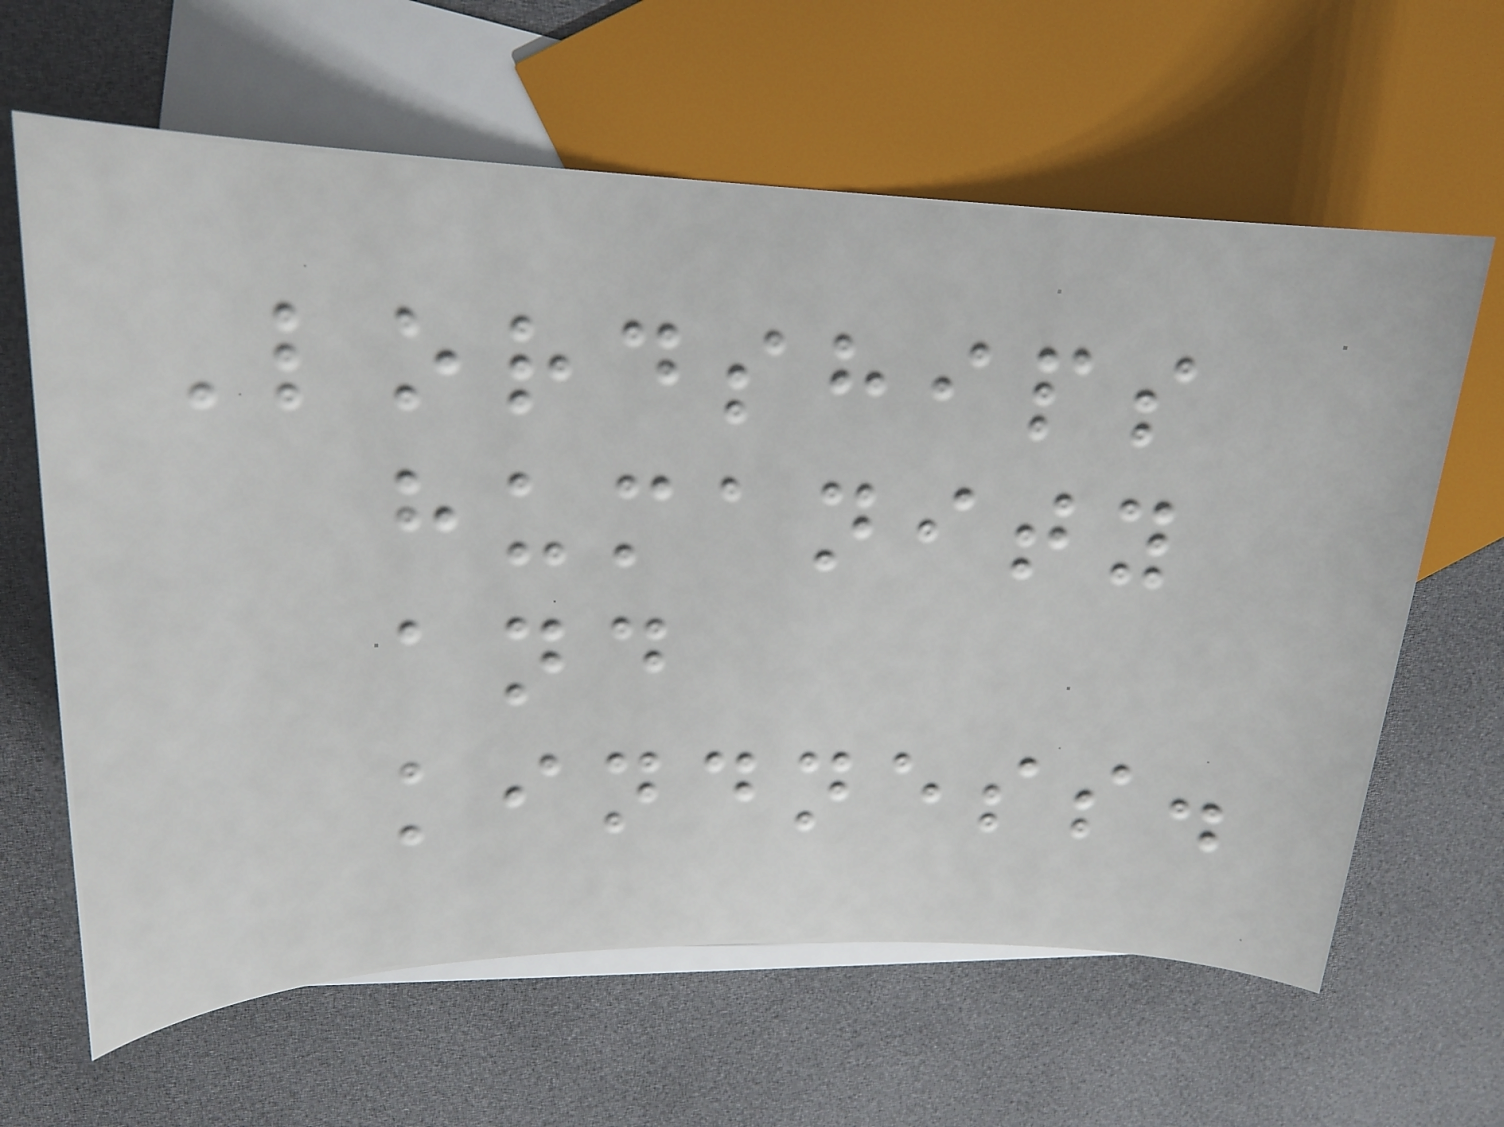Lordships
humanity
and
kindness.
